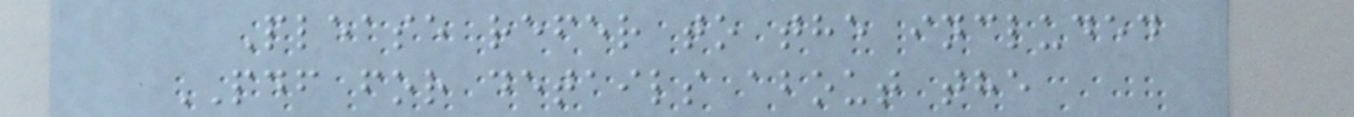Please refer to the included
PDF for details about the
